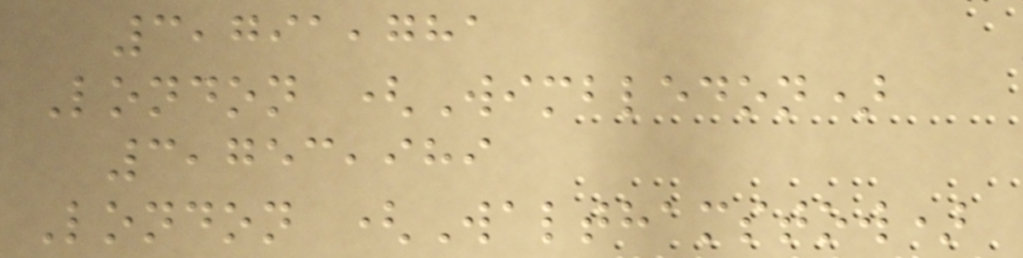3,791,781
London (Wimbledon)
3,753,989
London (Walthamstow)
